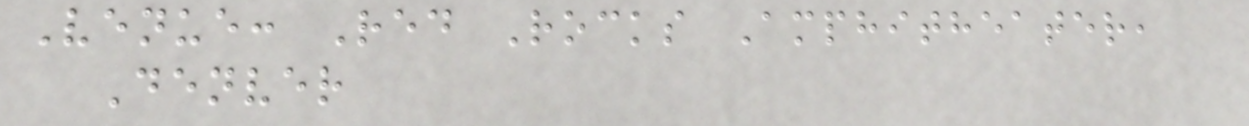Venue: Red Rocks Amphitheater,
Denver
